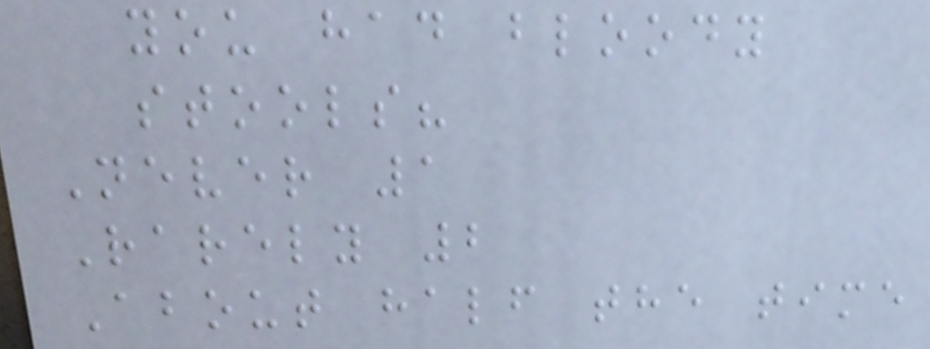you had bloody
stools?
Never 1
Rarely 2
About half the time
